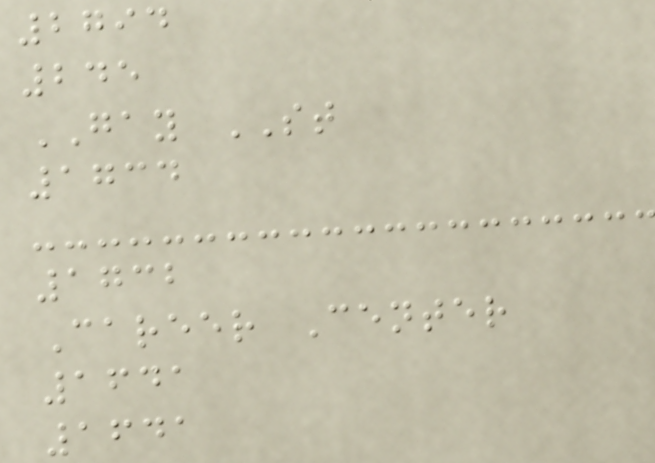2794
245
GAY ST
1734
1732
Career Center
1641
1641
